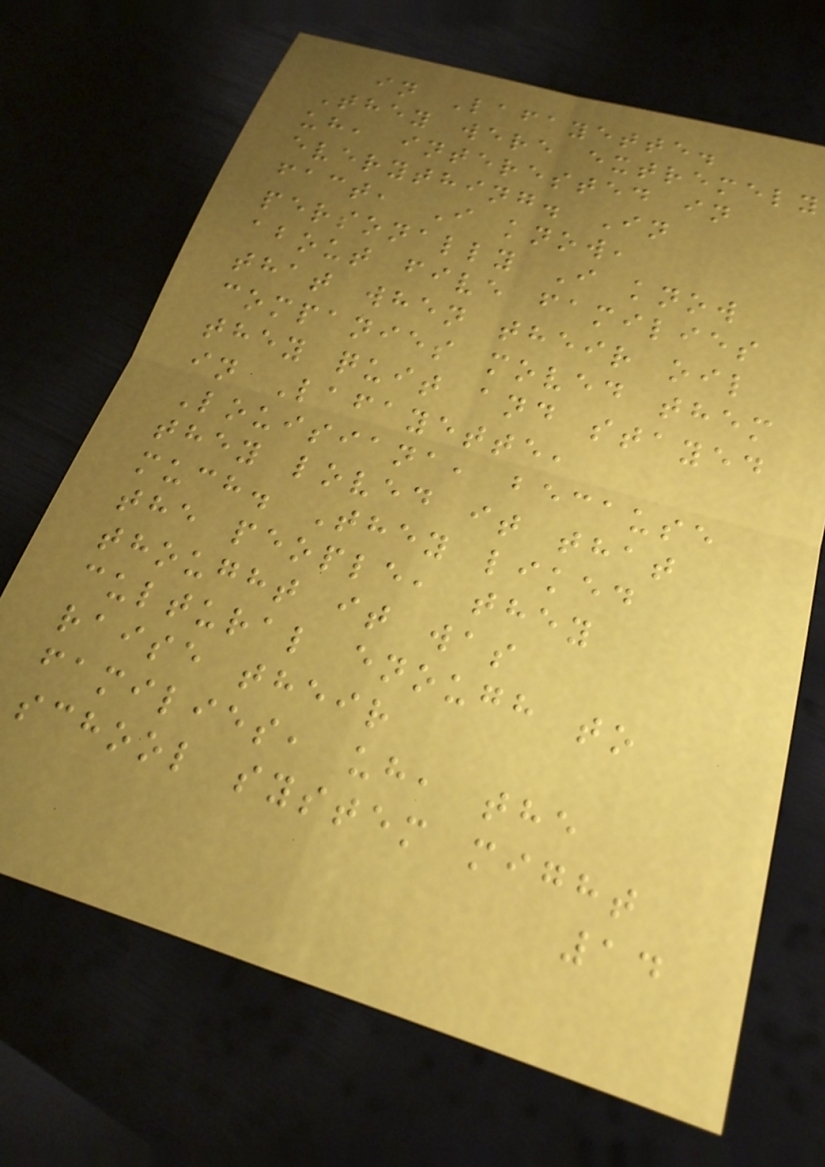in Lafayette.
They were extremely
uh, interested in
everything. In
fact, I know,
personally I know
about five families
that when their oil
companies moved them
they quit and stayed
in Lafayette,
Louisiana, because
they loved it that
much. They liked
the people, they
thought it was
cultural enough to
raise their
families, uh, the
school system might
14
